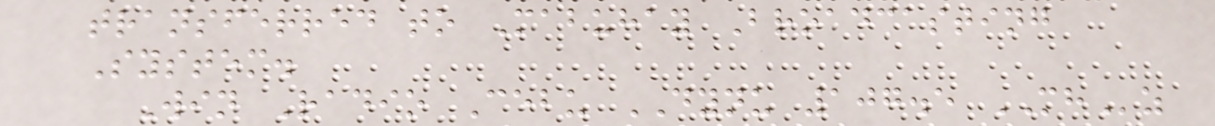transferred to Mabuhay Broadcasting
System.
Win Radio Cebu DYNU 107.5 MHz
